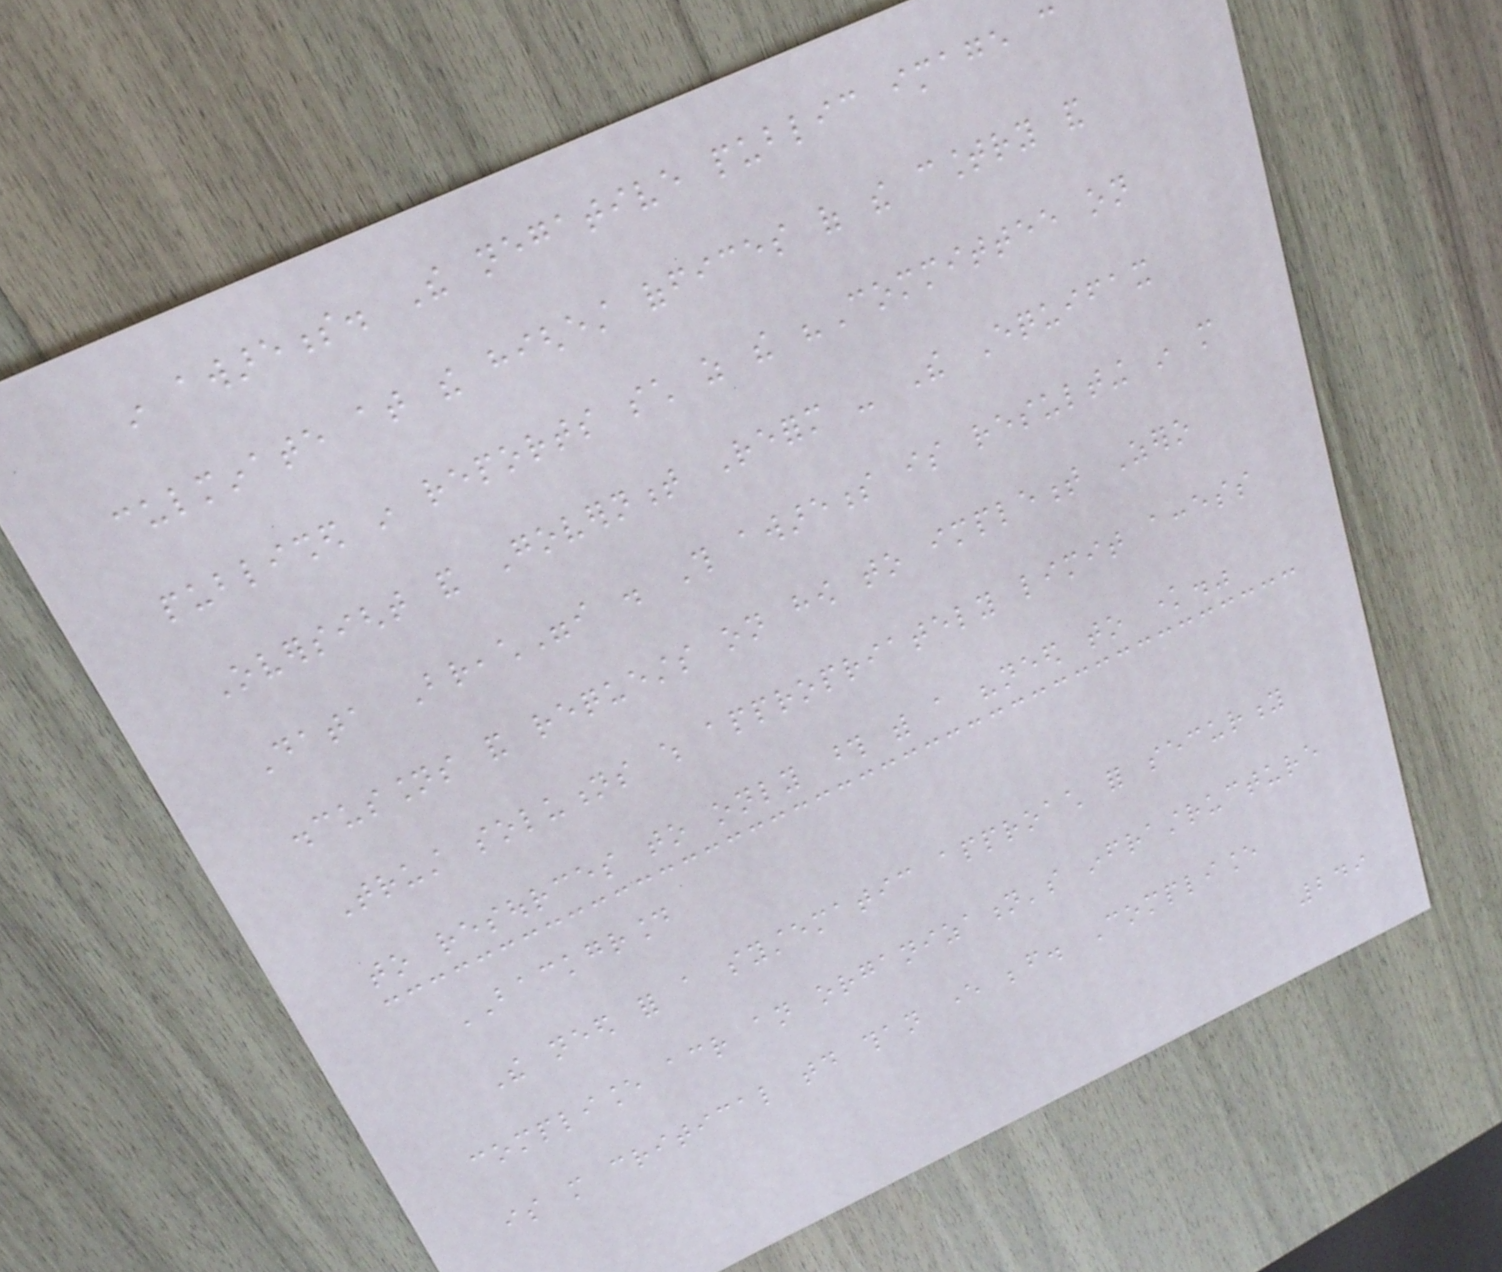in awareness. The negative public image can
culminate at the highest offices of the country and
published in reports such as the "Committee on
Oversight and Government Reform - The Equifax
Data Breach"i . This awareness is resulting in more
discussions and requests on how to implement Zero
Trust solutions which appropriately limit access
to resources to only those with a "need to know."
BACKGROUND
The need for a systematic approach for security
compliance across an organization's infrastructure
is more critical today than ever before. Compliance
249
